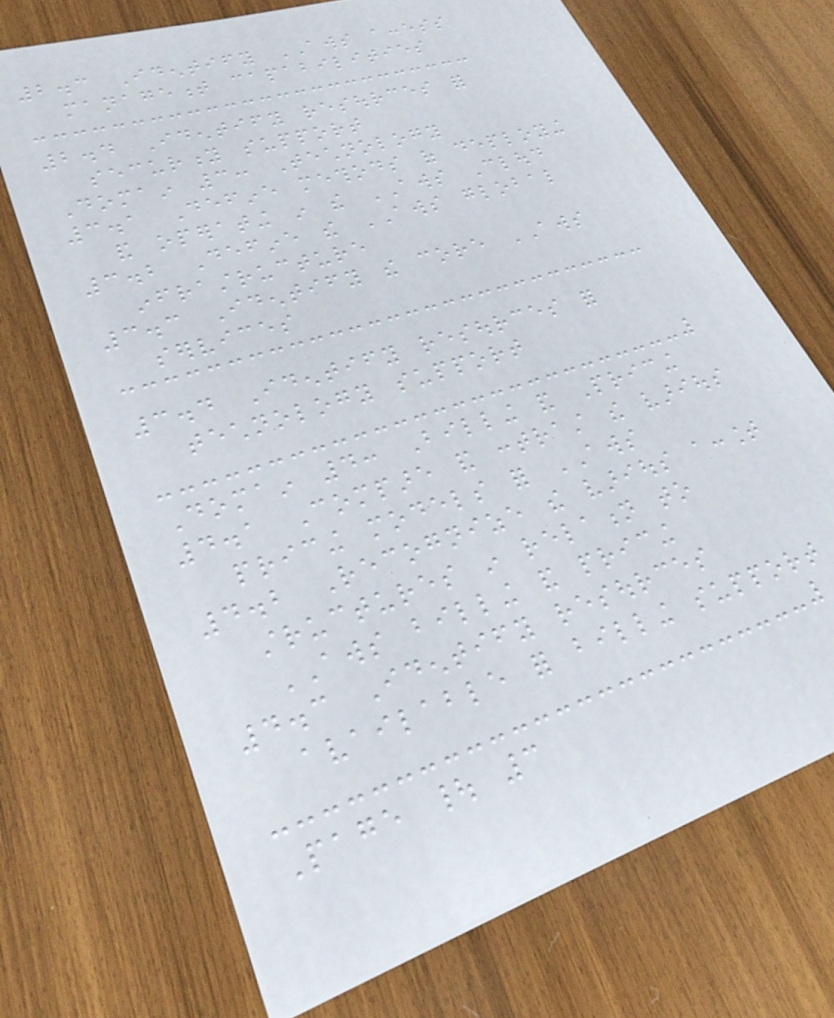2.3 Identify AWS access
management capabilities
2.4 Identify resources for
security support
Domain 3: Technology
3.1 Define methods of deploying
and operating in the AWS Cloud
3.2 Define the AWS global
infrastructure
3.3 Identify the core AWS
services
3.4 Identify resources for
technology support
Domain 4: Billing and Pricing
4.1 Compare and contrast the various
pricing models for AWS
4.2 Recognize the various account
structures in relation to
AWS billing and pricing
4.3 Identify resources
available for billing support
Page | 3
